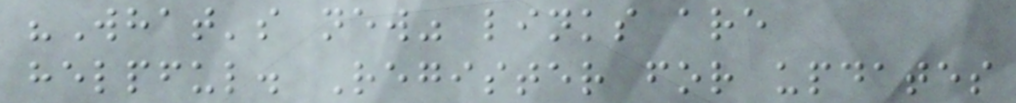"What's new" links are
helpful. Register for updates
